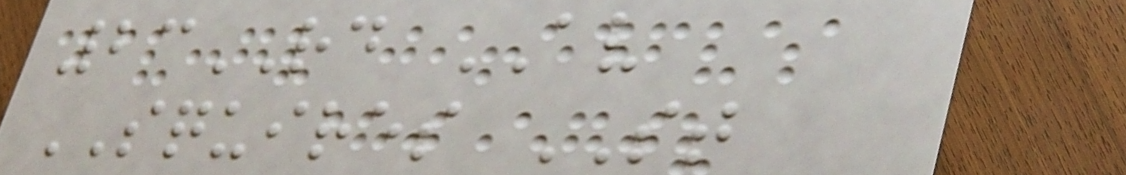23RD AV
SQUIRES ST
